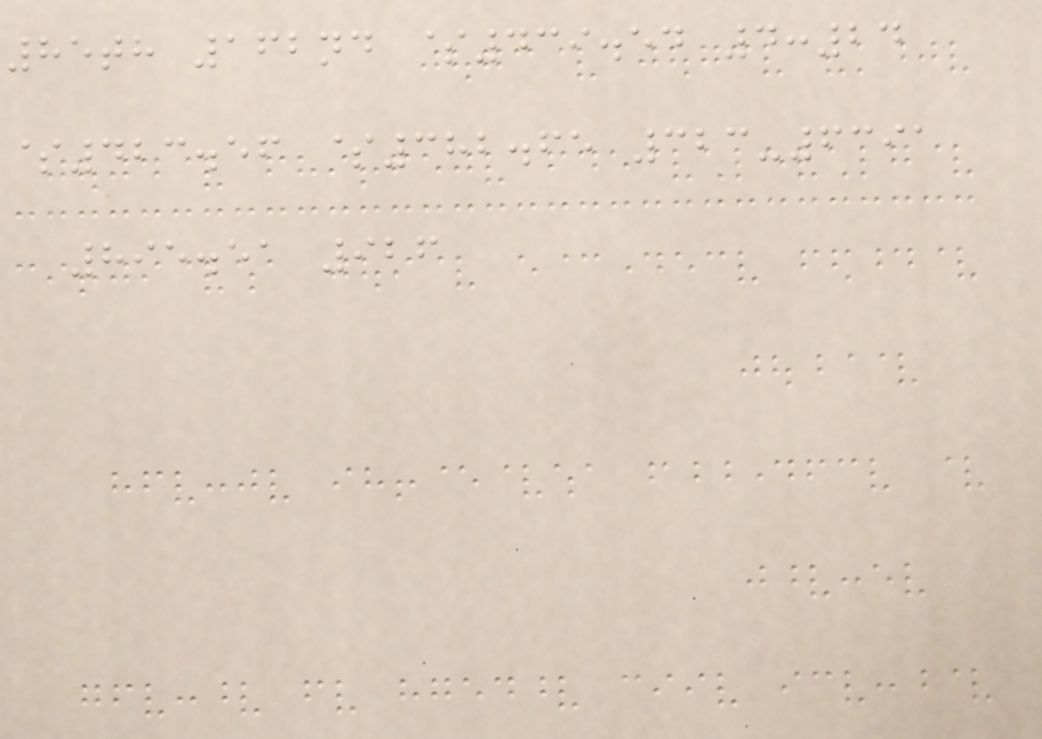85th 162nd $439.54 4:24
$423.56 $382.65 323-6391
895.51 926
